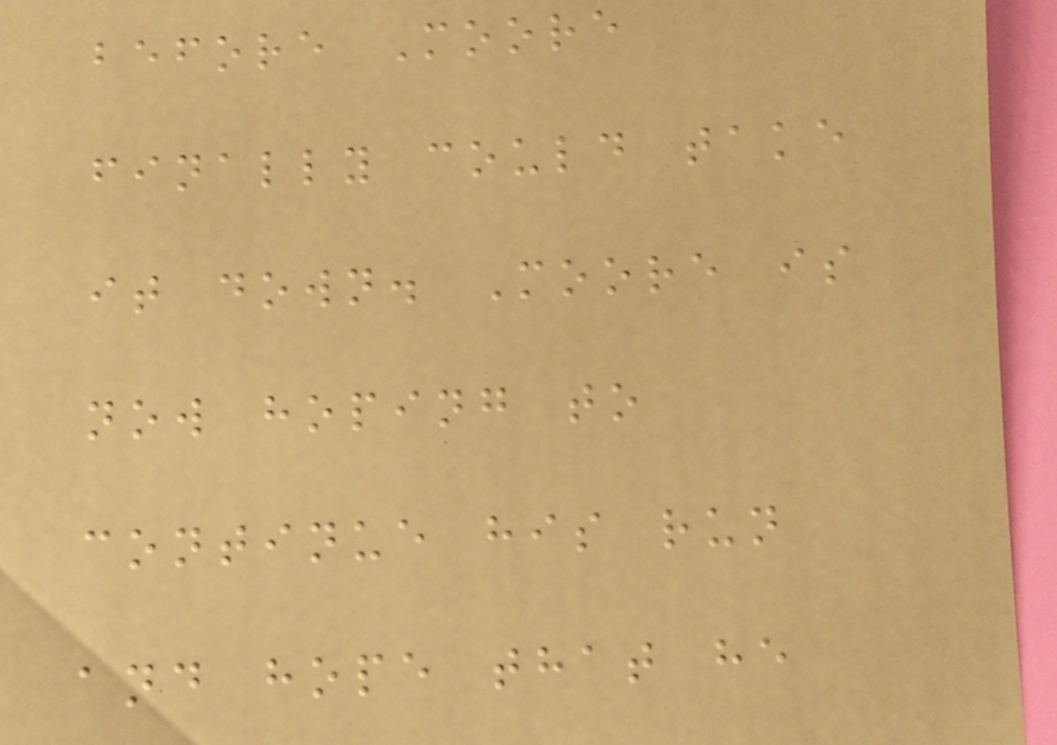before Moore
finally could take
it down. Moore is
now hoping to
continue his run
and hope that he
